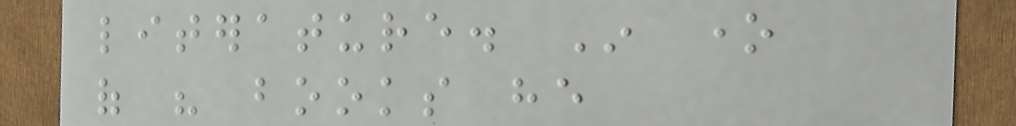literature. In one
of his books he
